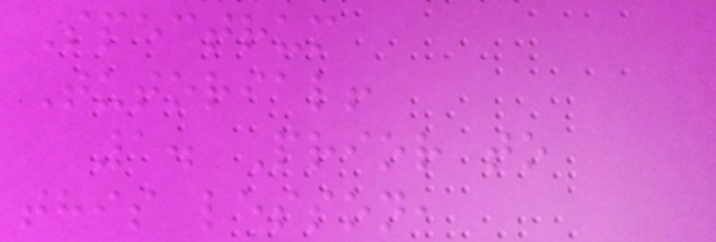Spectrum
Tutorial!
1. Prior to
this lesson,
